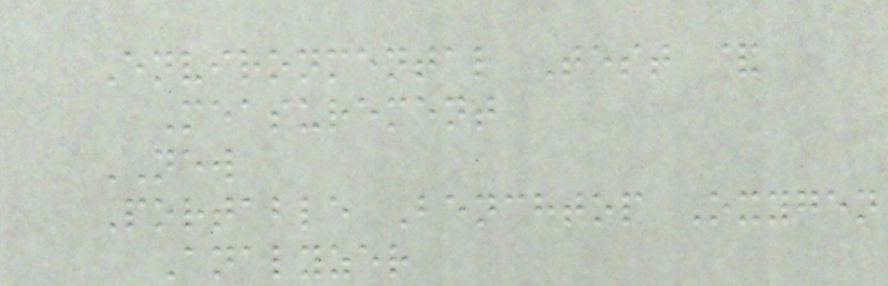Environmental Test &
Measurement
NEW
Portable Benchtop Oxygen
Analyzer
